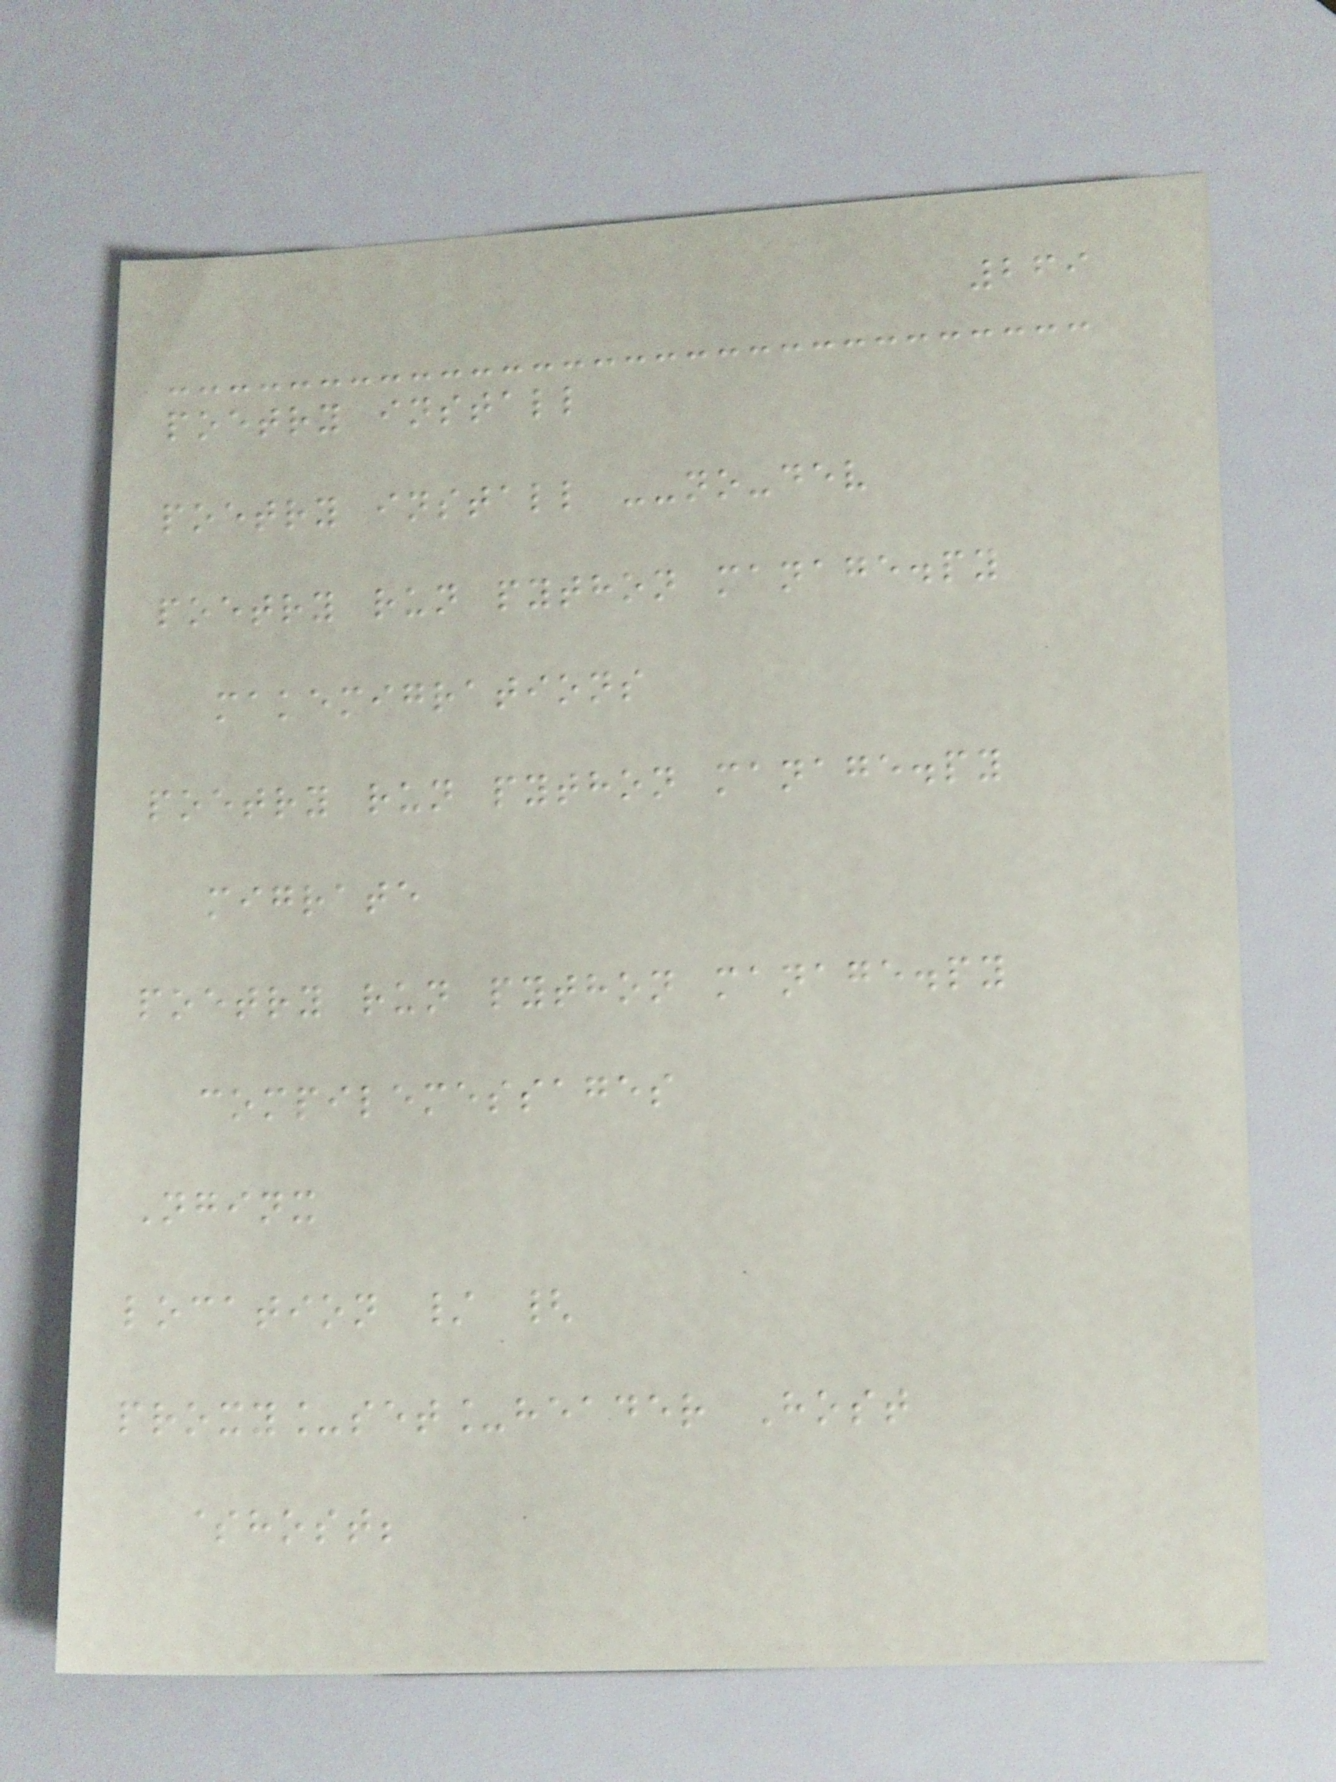269
poetry install
poetry install --no-dev
poetry run python manage.py
makemigrations
poetry run python manage.py
migrate
poetry run python manage.py
compilemessages
Nginx
location / {
proxy_set_header Host
$host;
